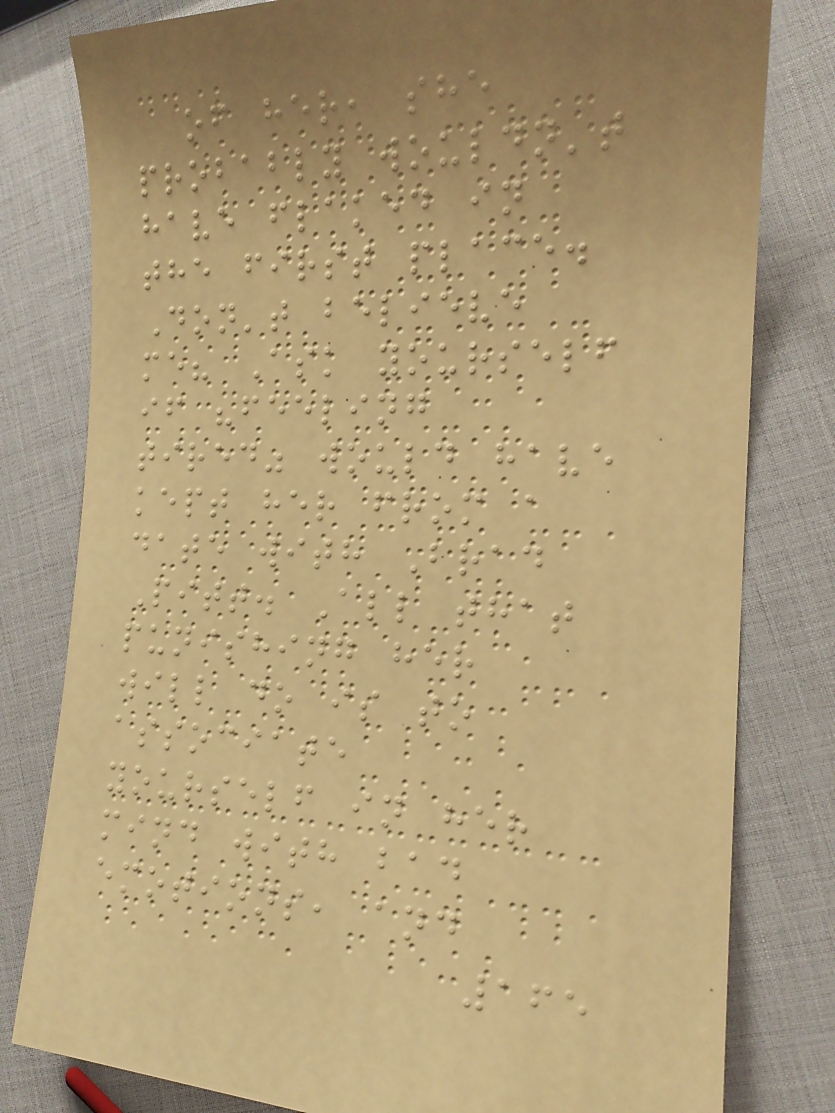of her, she
probably wouldn't
have flaked in
the first place.
Don't believe
me? Ask yourself
if "feeling
tired" would have
kept her from a
date with Brad
Pitt. All that
punishing her
will do is to
associate
yourself in her
mind with bad
emotions, and
165
